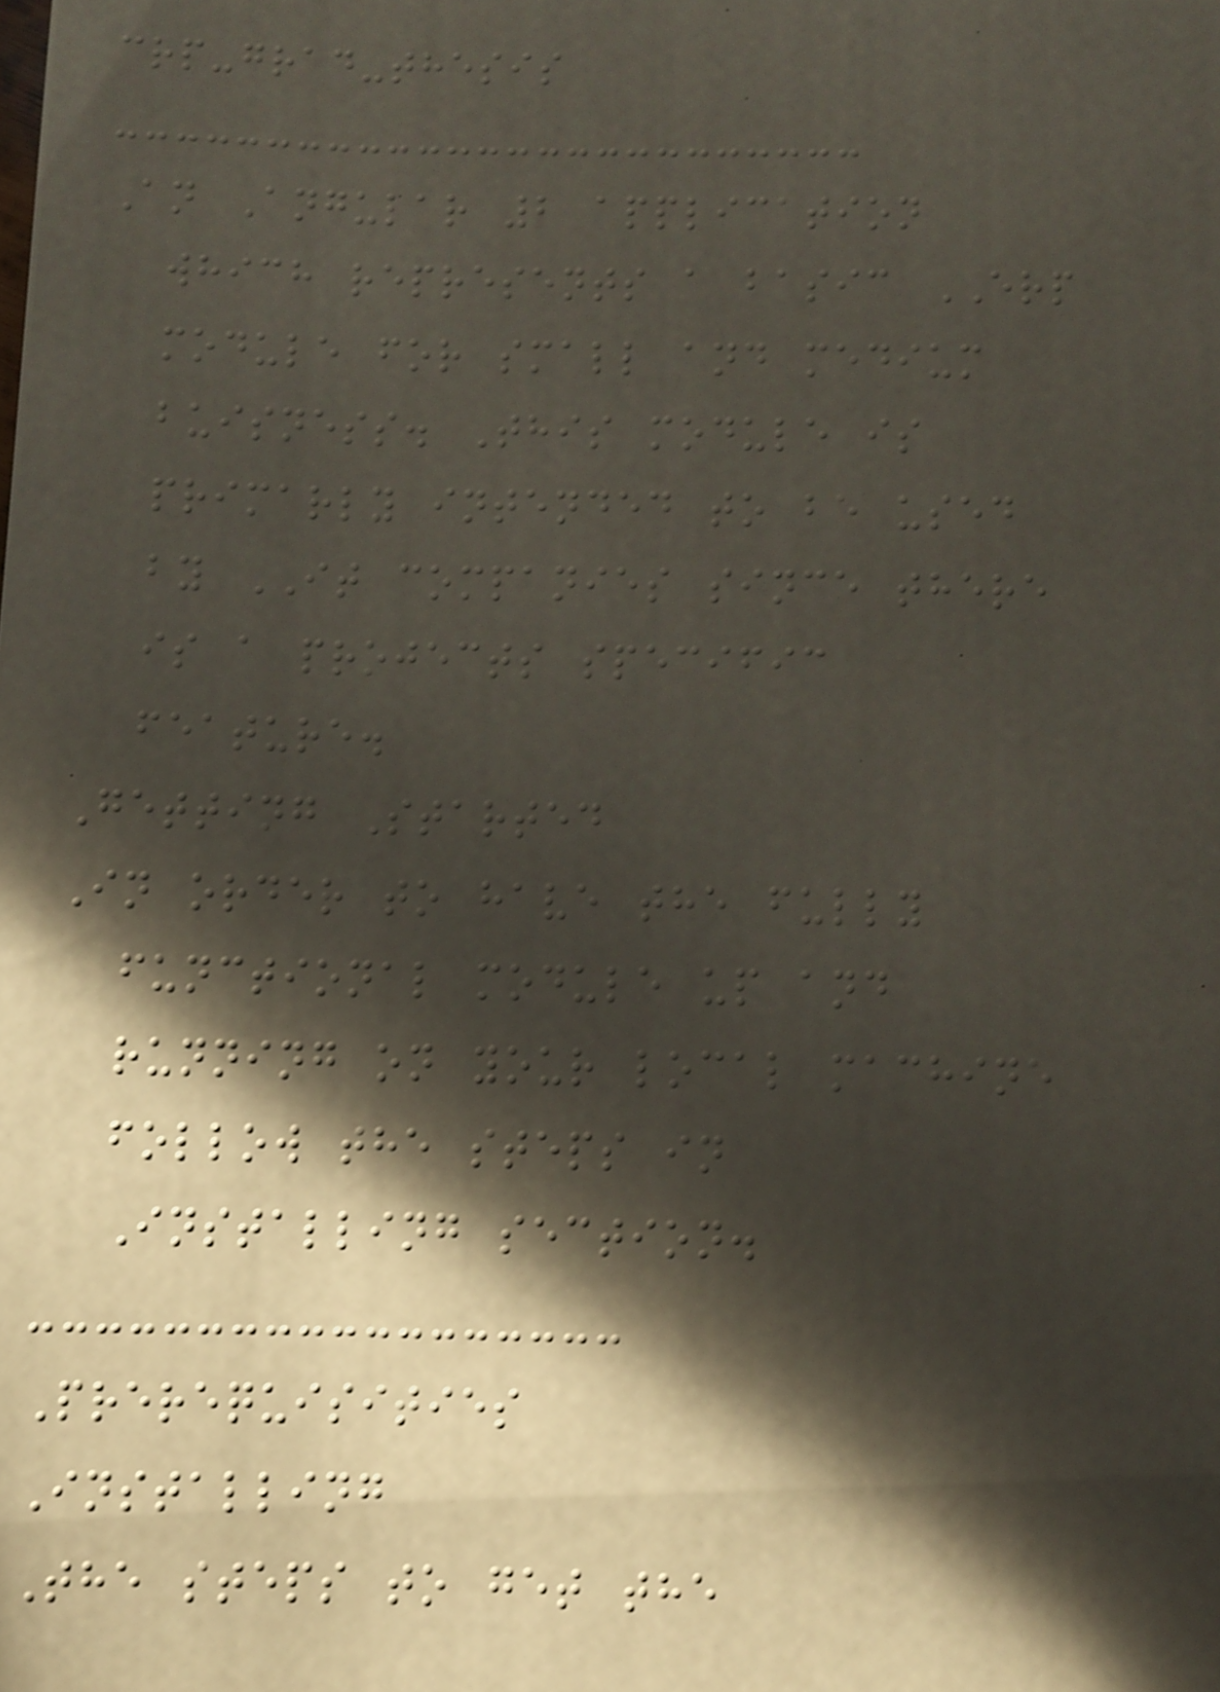crp-grad-thesis
An Angular 2 application
which represents a basic ERP
module for small and medium
buisness. This module is
primarly intended to be used
by IT companies since there
is a projects specific
feature.
Getting Started
In order to have the fully
functional module up and
running on your local machine
follow the steps in
Installing section.
Prerequisities
Installing
The steps to get the
